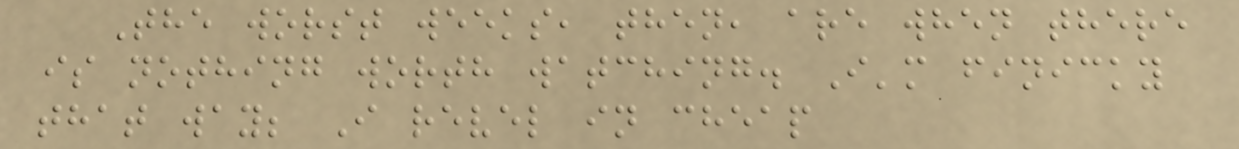The worst weeks, then, are when there
is nothing worth watching. I'm finicky
that way; I revel in cheap
